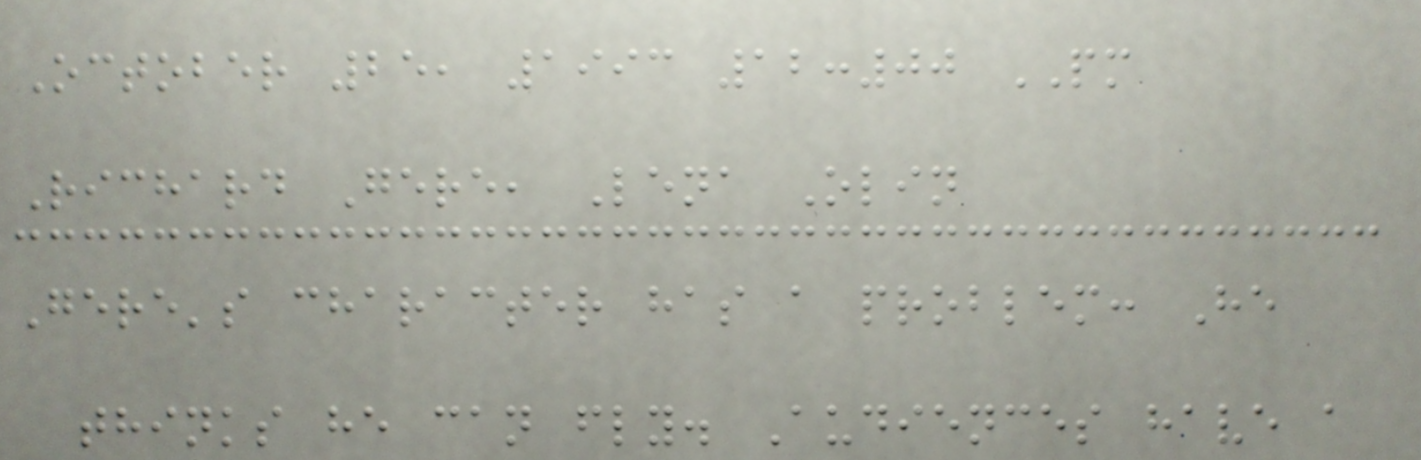October 25, 1993 12:00 PM
Richard Gere, Lena Olin
Gere's character has a problem: He
thinks he can fly. Audiences have a
